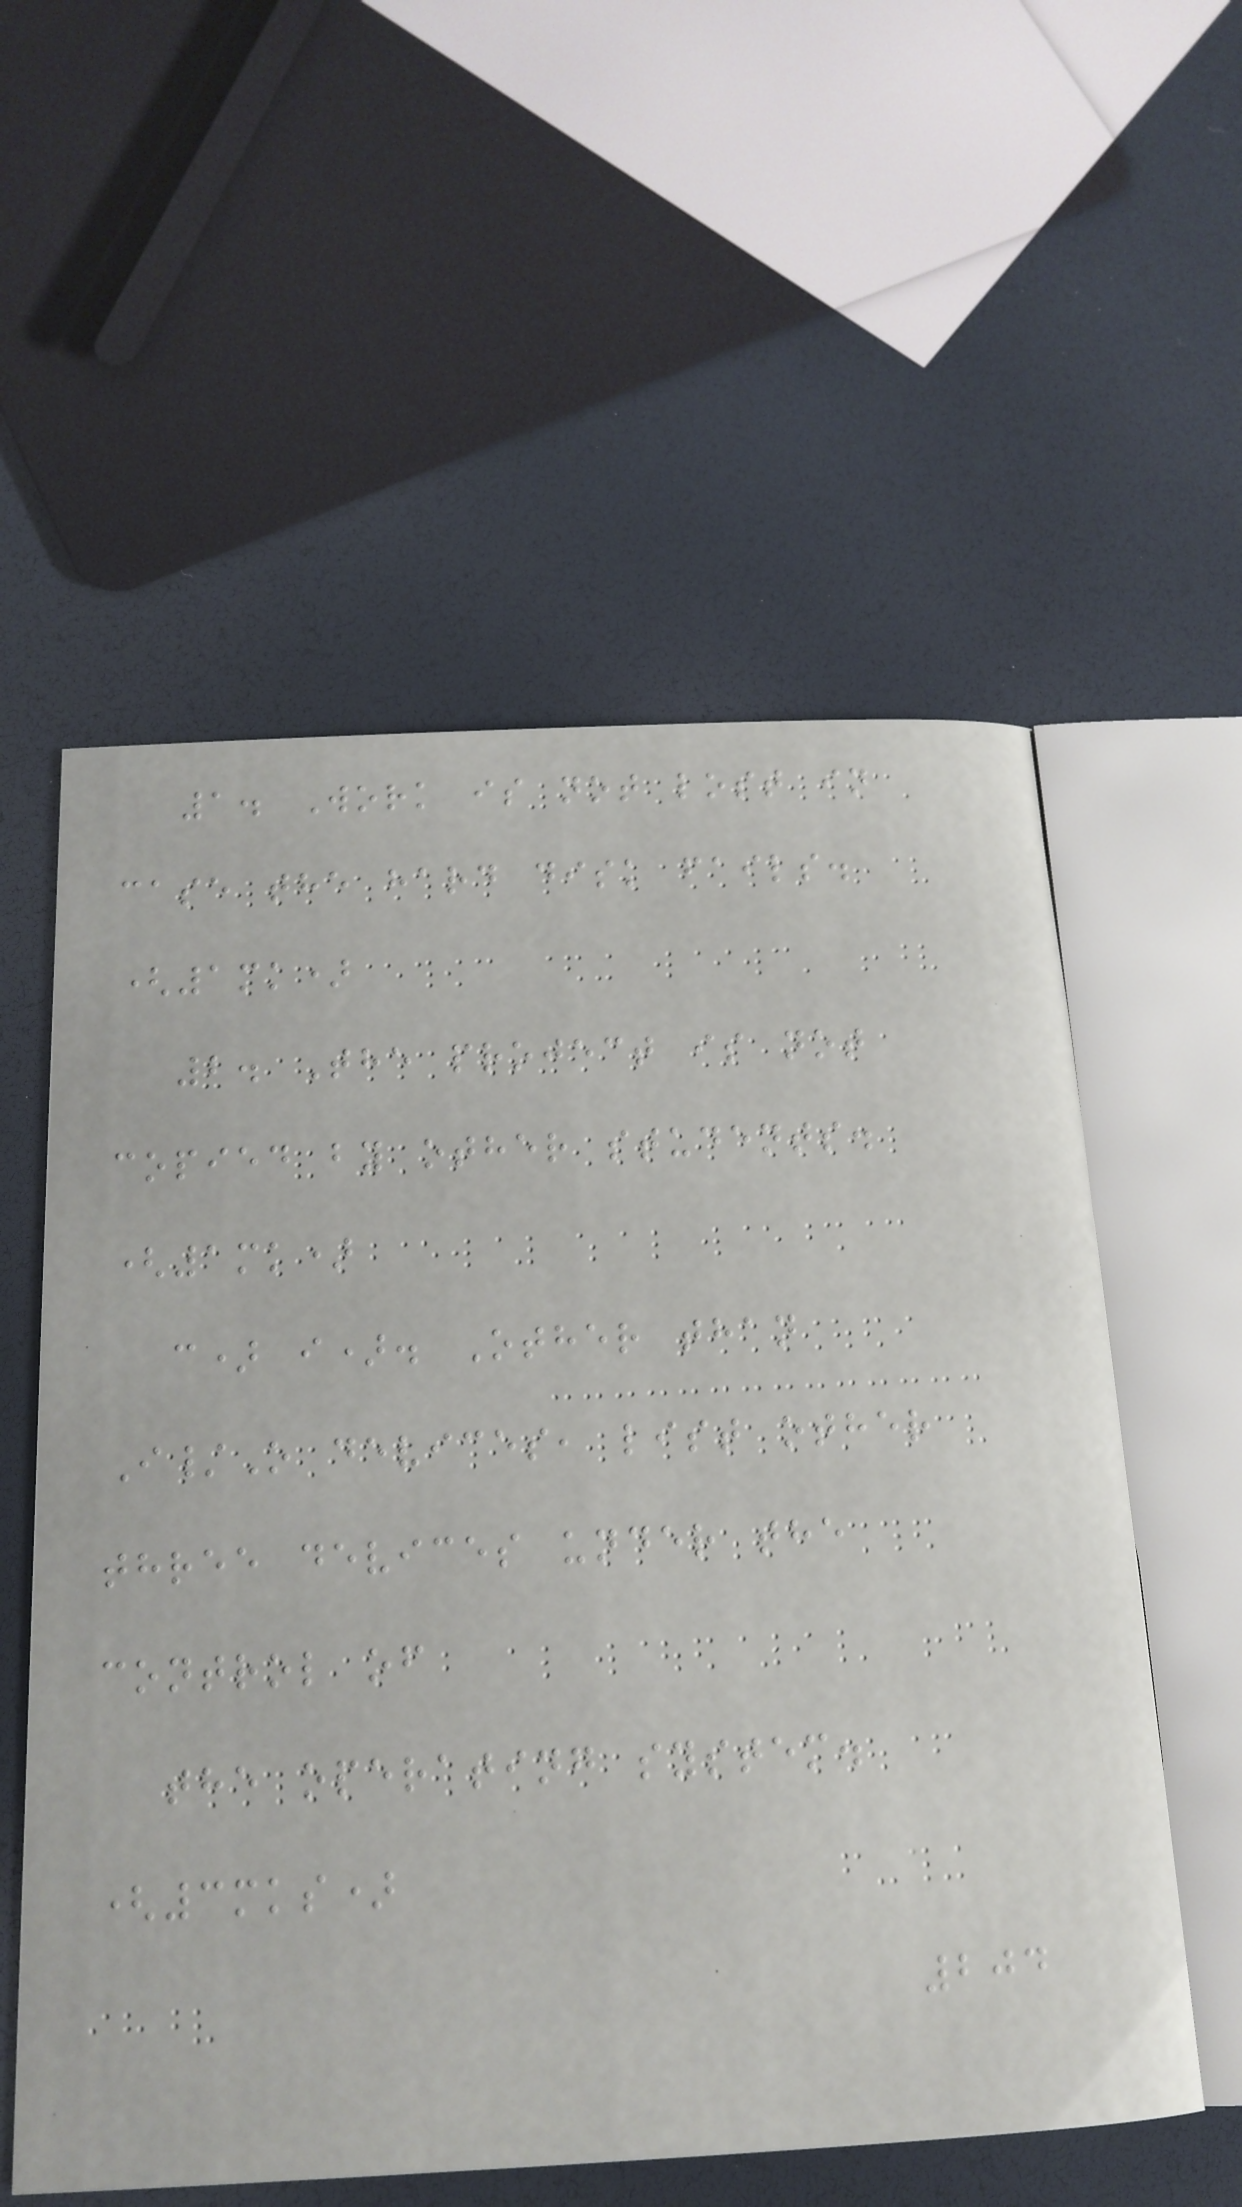1. Work is not lost in
case the hard disk fails.
(1mk)
2. The project is not
copied by other students.
(1mk)
c) i). Other than
I/O devices, list other
three devices under the
control of
the operating system.
(3mks)
204
